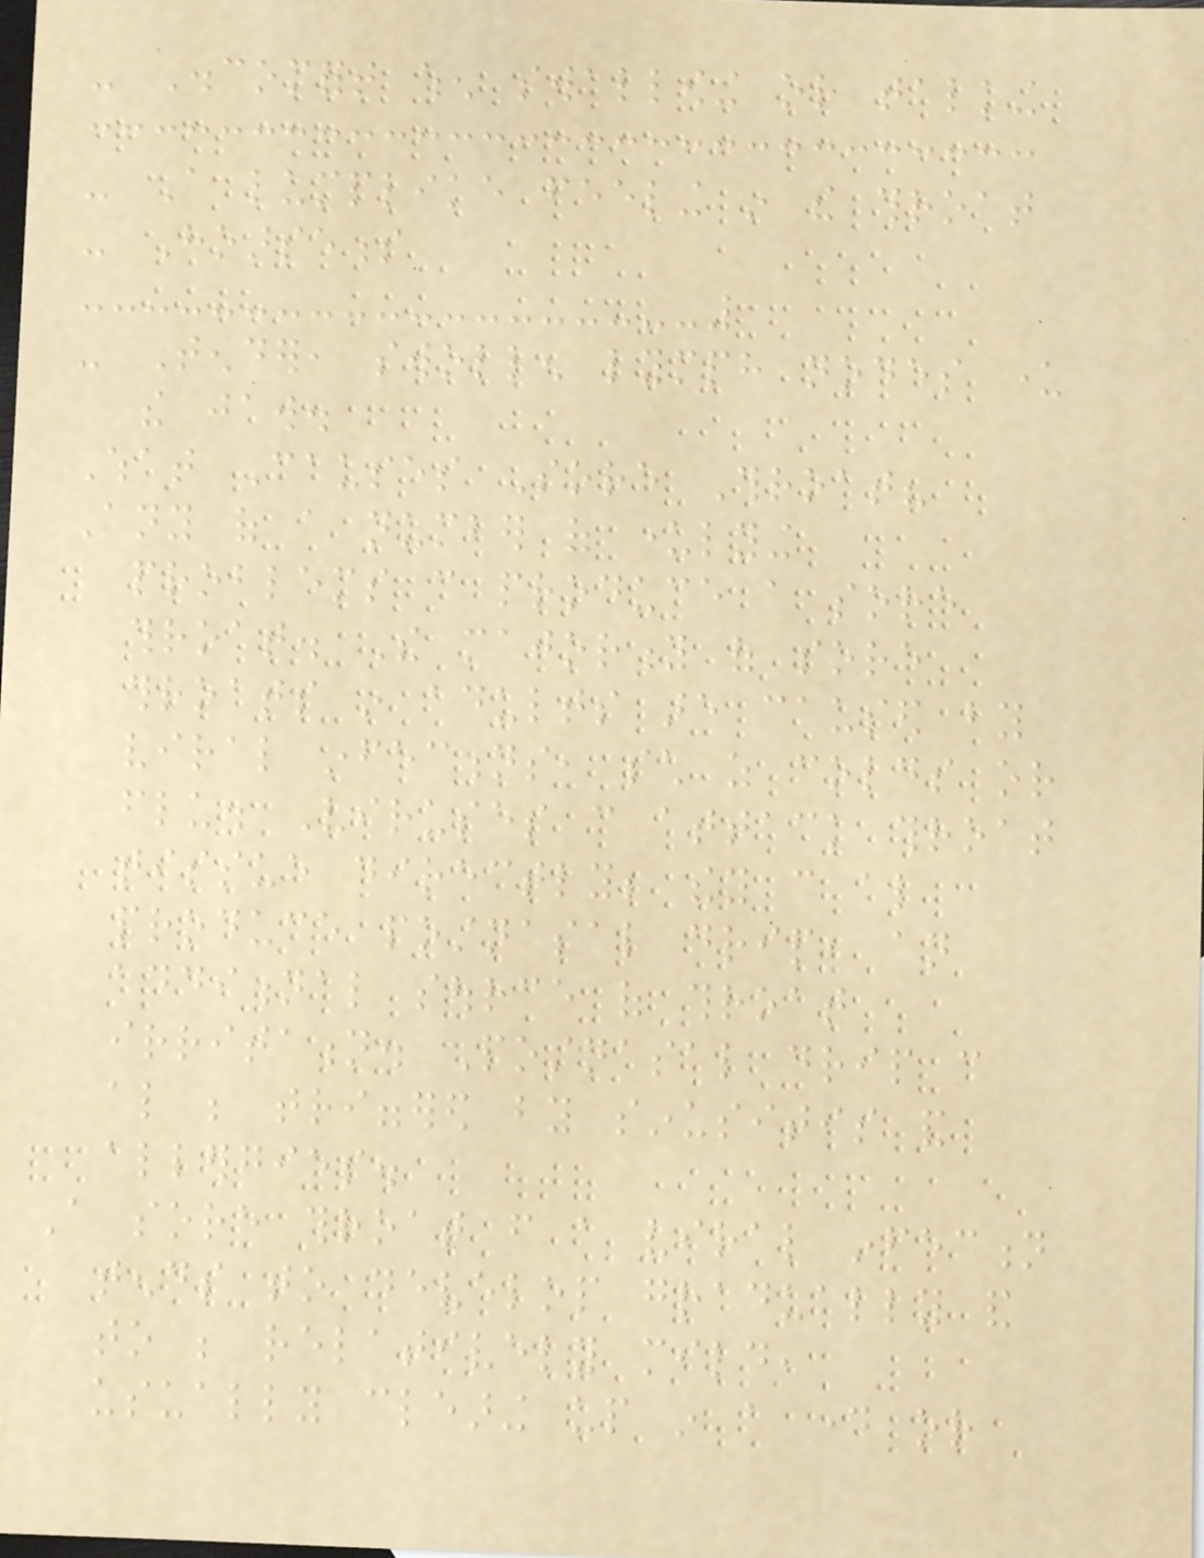- Discomfort when swallowing or talking
- A lumplike feeling in the throat
- Hoarseness
- Tender, swollen lymph nodes under
the jaw.
What Causes Sore Throat?
Any of a number of underlying
problems can produce a sore
throat. The majority of sore
throats in adults are caused by
viral infections, such as colds or
flu. Viruses can attack throat
tissue directly; they can also
produce postnasal drip, an
additional source of throat
irritation. Postnasal drip can
also be triggered by sinusitis and
allergies.
A sore throat from a viral infection
tends to develop gradually and
to be relatively mild,
usually clearing up in a day or
